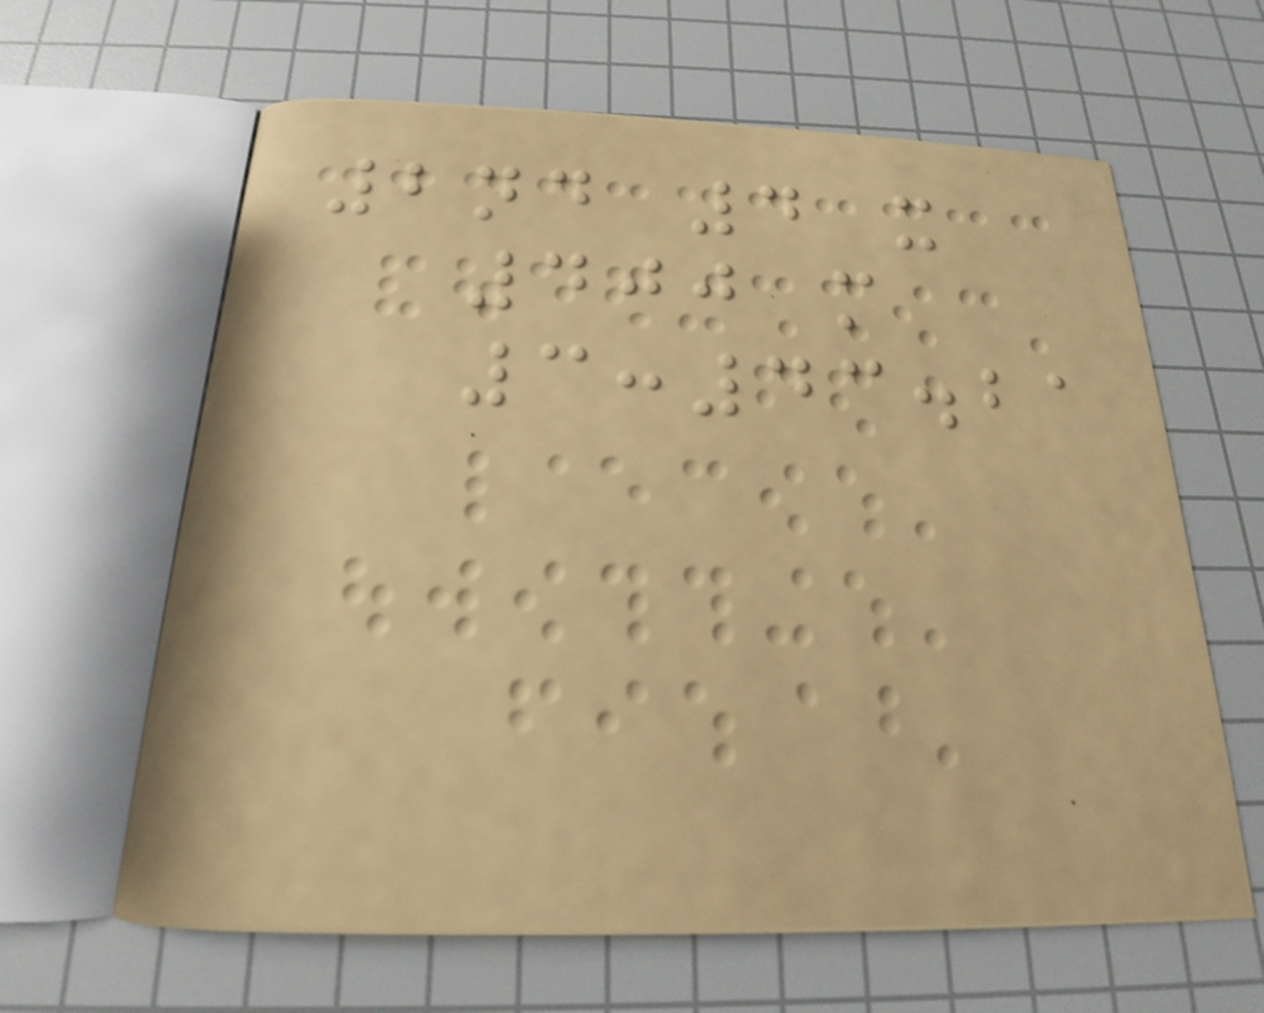2nd 4 x
400 m
3:43.21
